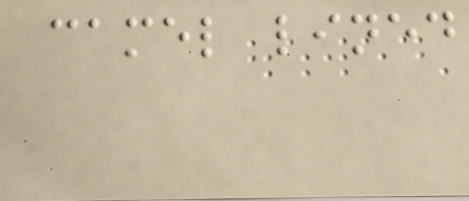camel lined
